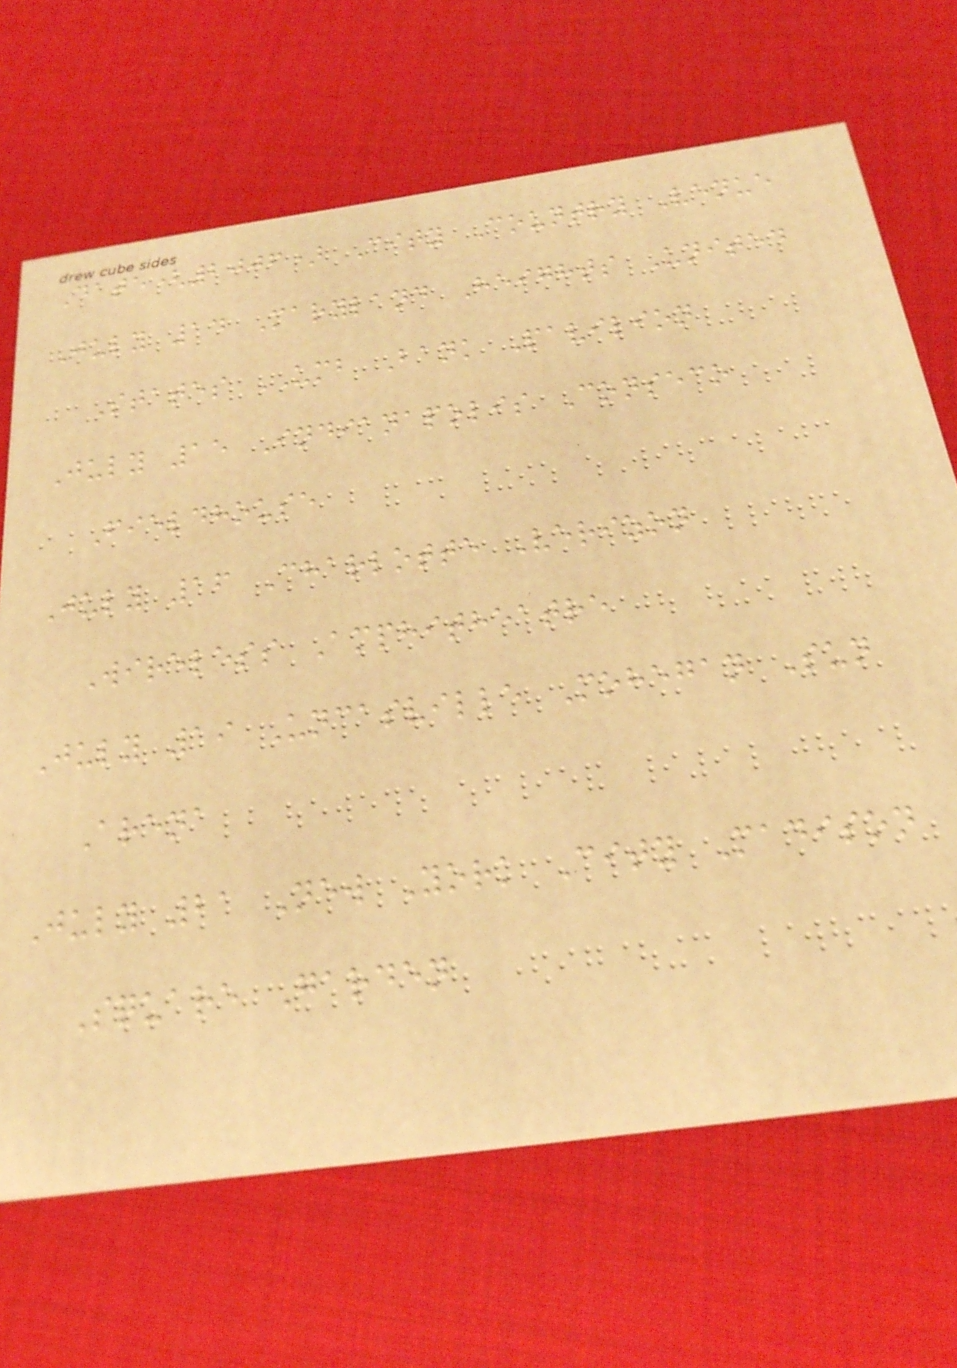Date(2006) City Country Venue
July 14 Maryland Heights United
States UMB Bank Pavilion
July 15 Indianapolis Conseco
Fieldhouse
July 16 Charlotte Verizon
Wireless Amphitheatre
July 19 Uncasville Mohegan Sun
Arena
July 21 New York City Madison
Square Garden
